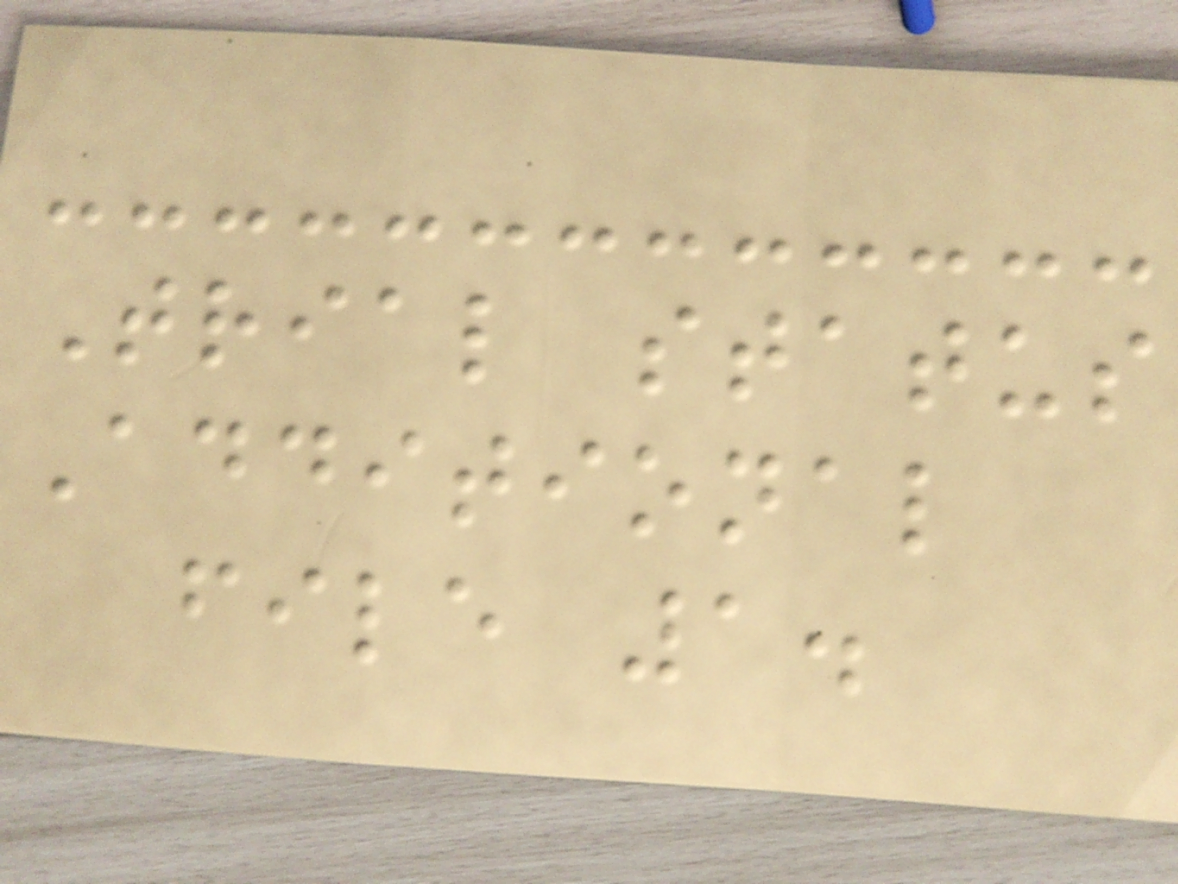Trial status
Additional
file 1.
